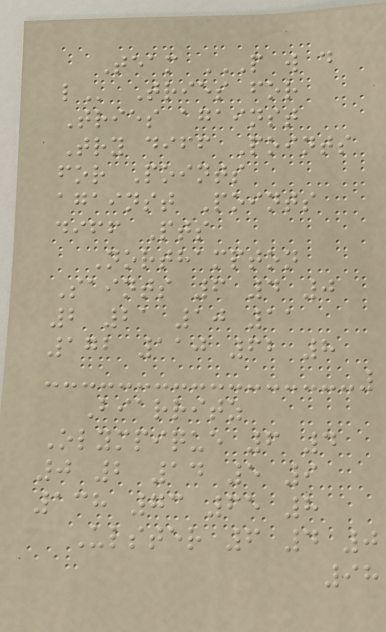Team P W D
L Tries for
Tries against
Try diff Points
for Points
against Points
diff Pts
Northampton
Saints 6 4 0
2 21 10 11
172 110 62 8
Biarritz
Olympique 6 4
0 2 14 5 9
138 73 65 8
Ulster 6 4 0
98
